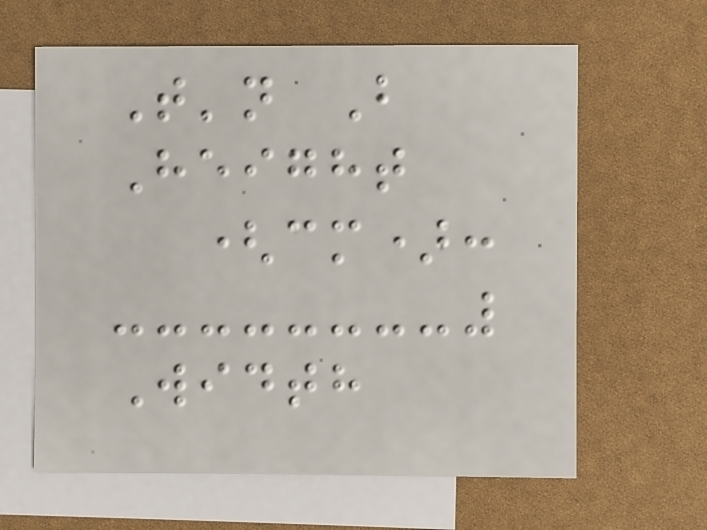T'n B
Height
(cm):
Width
